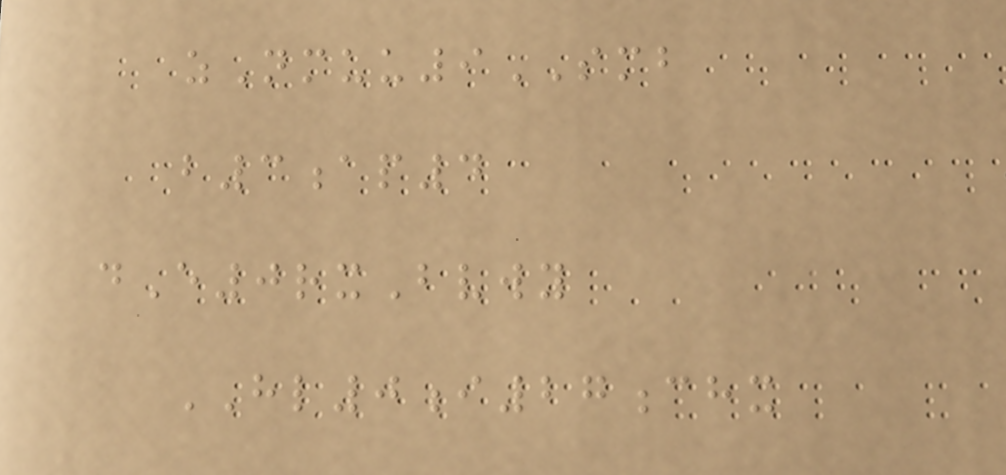zNmuu9SMB
b3ap4
dE0rxBvwy
HL0i27chx
